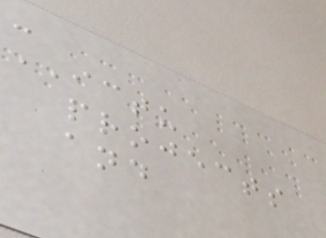-
ICTU
projects
and
